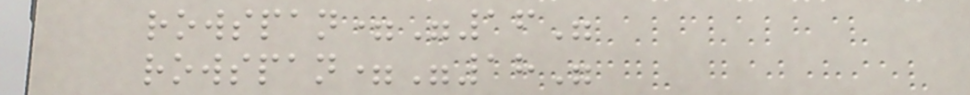rowspan="16"
rowspan="18"
